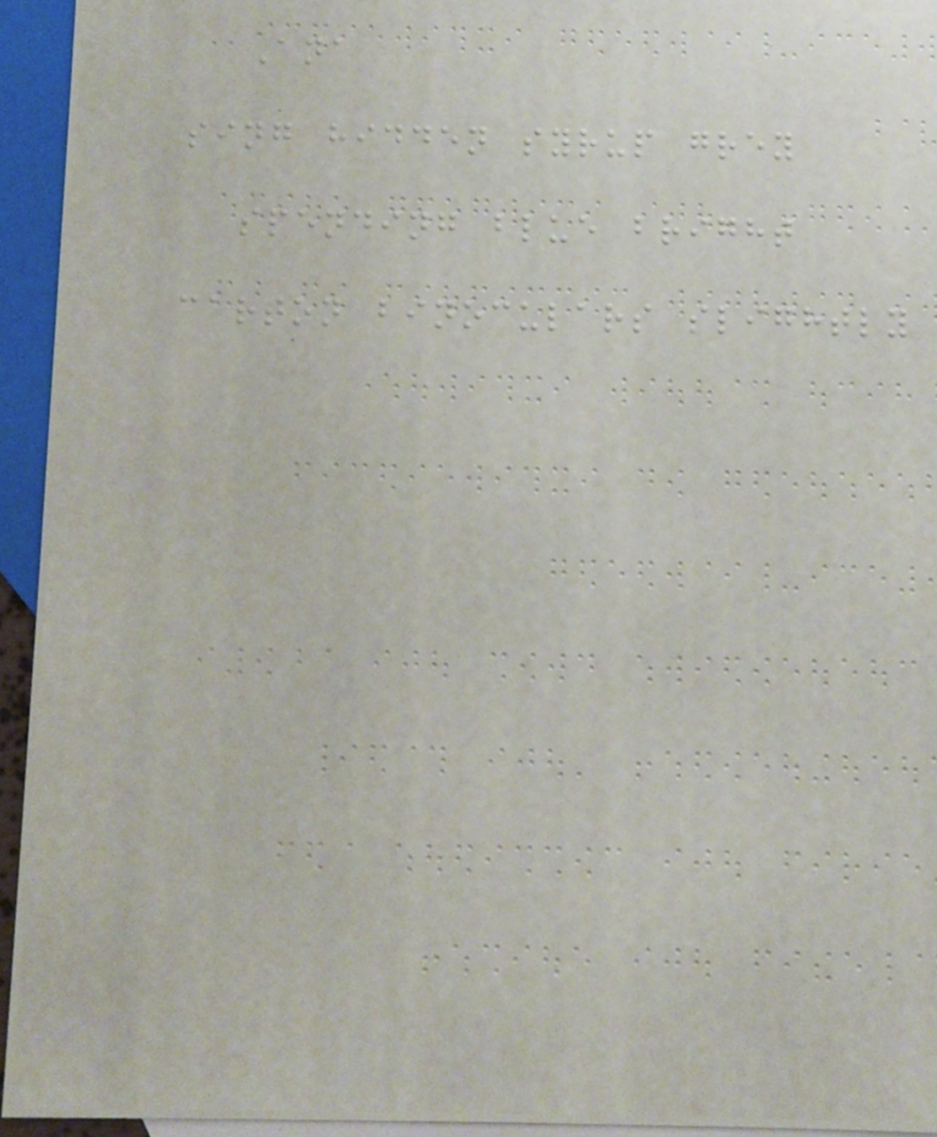Ana
sing hidden syrup grey
spending blue bright
carton binoculars slightly
